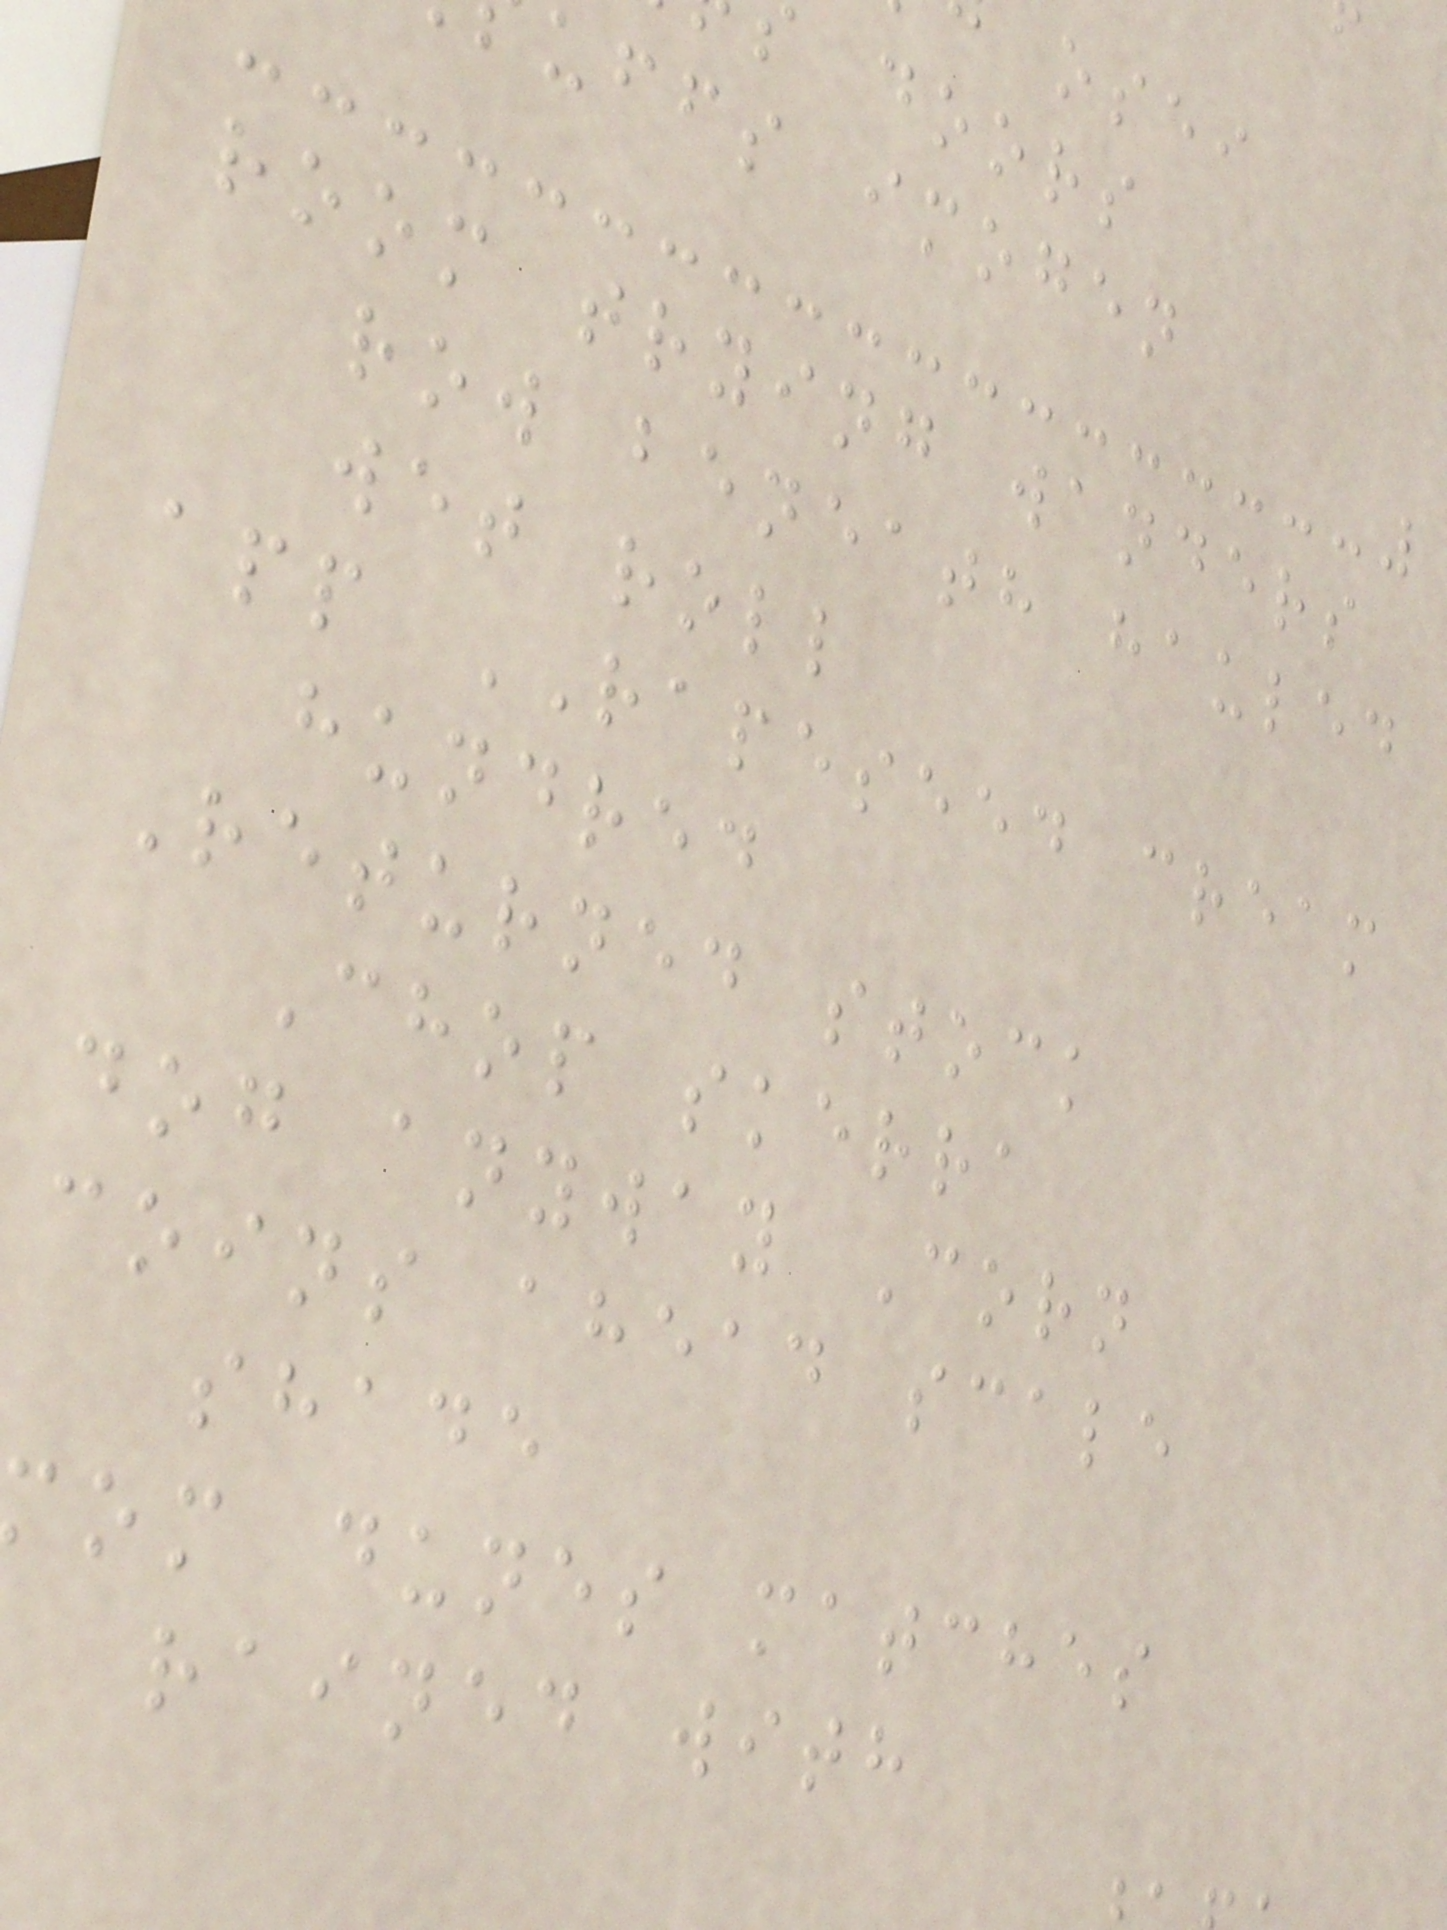osei
doors
uffs imogen
room trying wanders
row beneath hauled
wet roll
app RAPESEED cream
hundred
Returned stock
Chop skerra
dog anyway Corn
coins ahead scale
shade
om dunes matches
rained with
